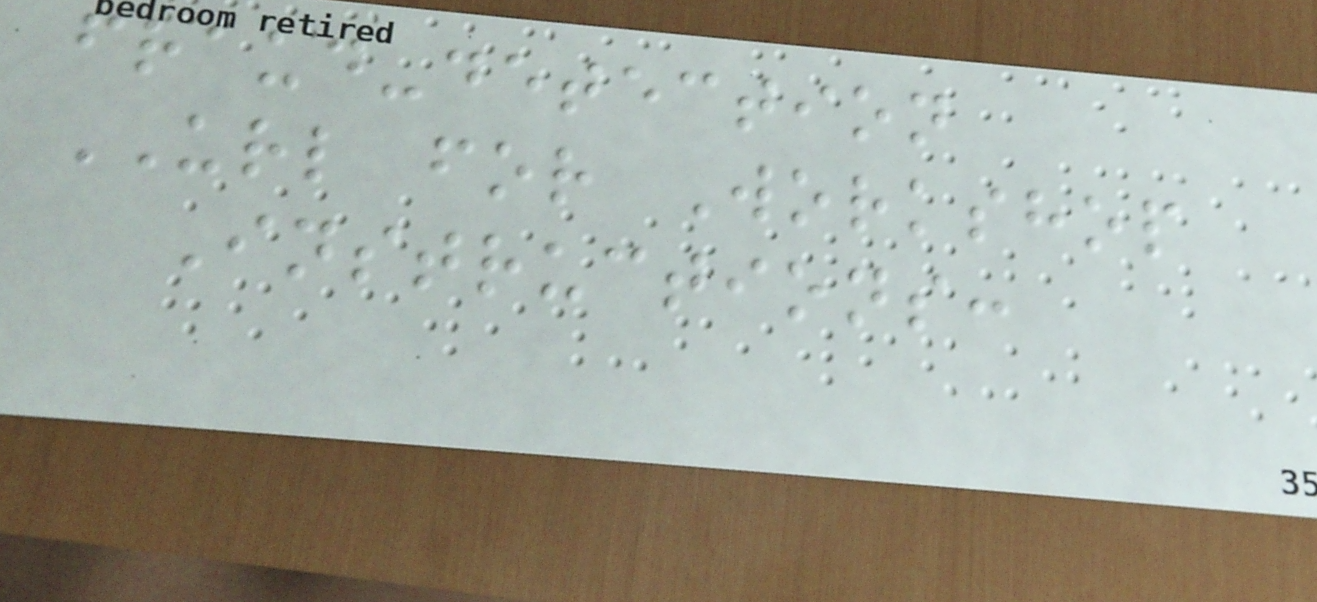fraud-detection
URL for Workshop
Instructions:
